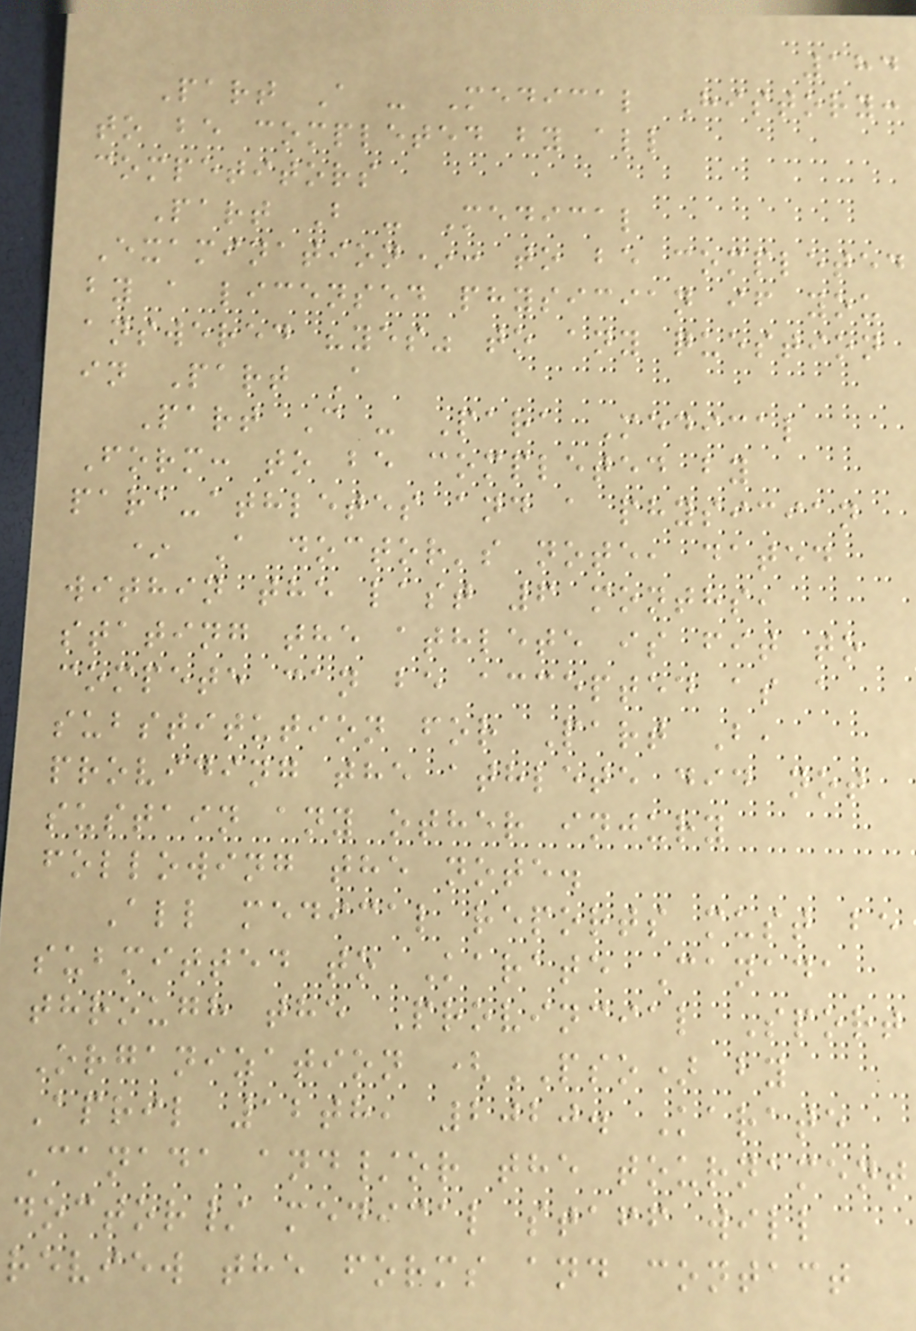184
Part A - Medical History:
to be completed by all
competitors
Part B - Medical
Examination*: to be completed
by a licensed physician if you
answered "yes" to any question
in Part A
Part C - Para Medical
Form: to be completed by
para-athletes and a physician
* A doctor's note, dated
within the last 6 months,
stating the athlete is fit to
compete can be accepted as a
substitution for Part B,
providing the athlete did not
sustain any other injury
following the note.
All medical reports must be
submitted to Karate Canada
through the Provincial Sport
Organization (PSO) by
April 12th, 2020. Karate
Canada and/or the tournament
doctor/ medical staff will
review the forms and contact
